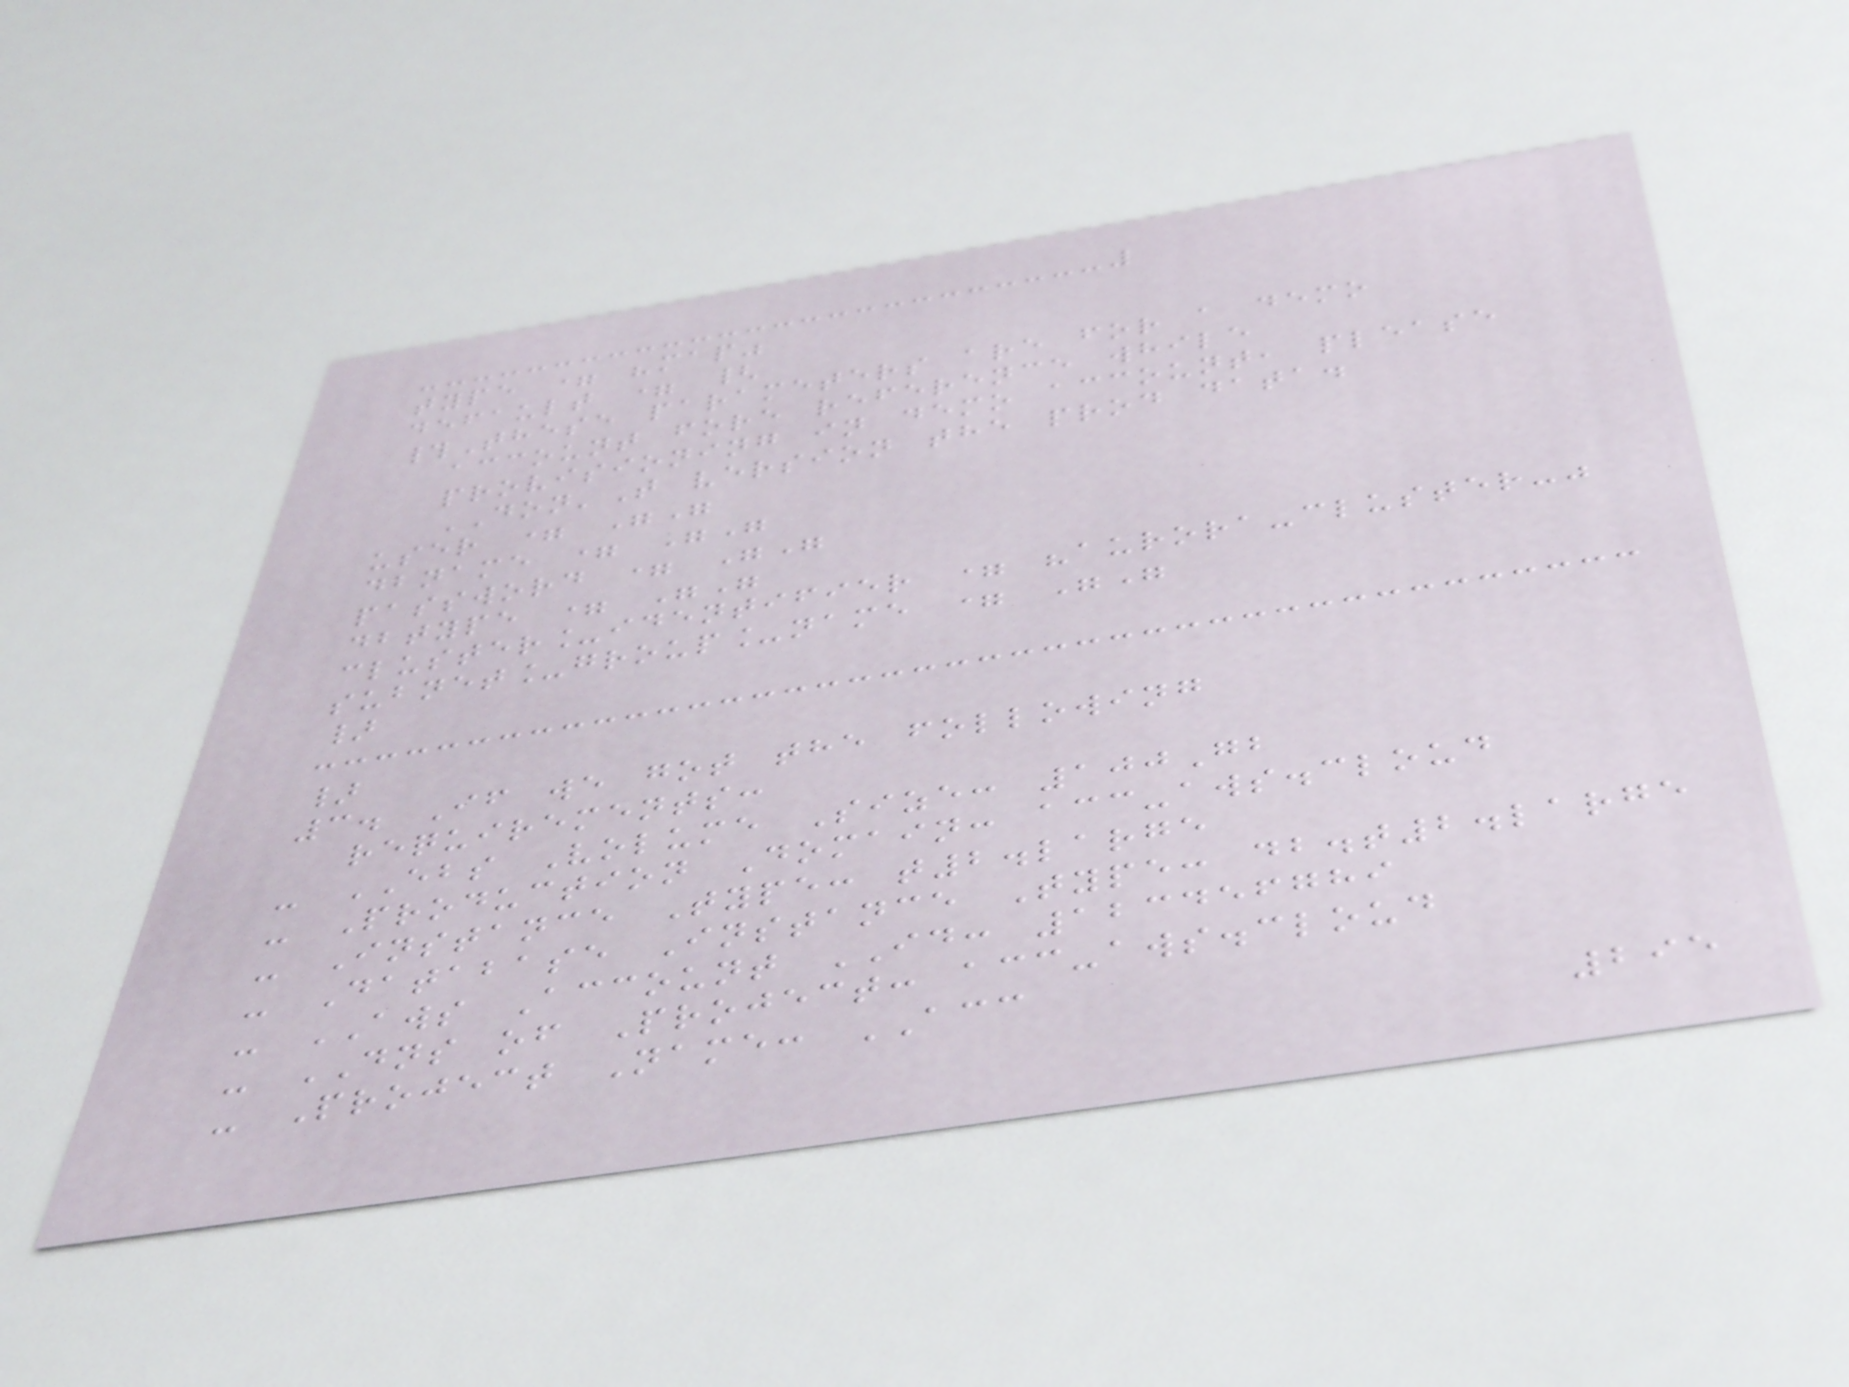type = "map"
default = {
#These parameters are for a demo
account fore reference while
provisioning in demo account, please
DON'T version the prod data.
user = ""
dbname = ""
password = ""
dbtype = ""
cluster_identifier = "aurora-cluster-"
subnet_group_name = ""
}
}
3. If we got the following
requirements:
- EBS Volume Size: 100Gb
- Production Domain: acc-aws.cloud
- Instance Type: t2.large
- Database Instance Type: db.t2.large
- AWS Account ID: 123456789
- DNS of Project: acc-aws.cloud
- Project Name: ACC
295
